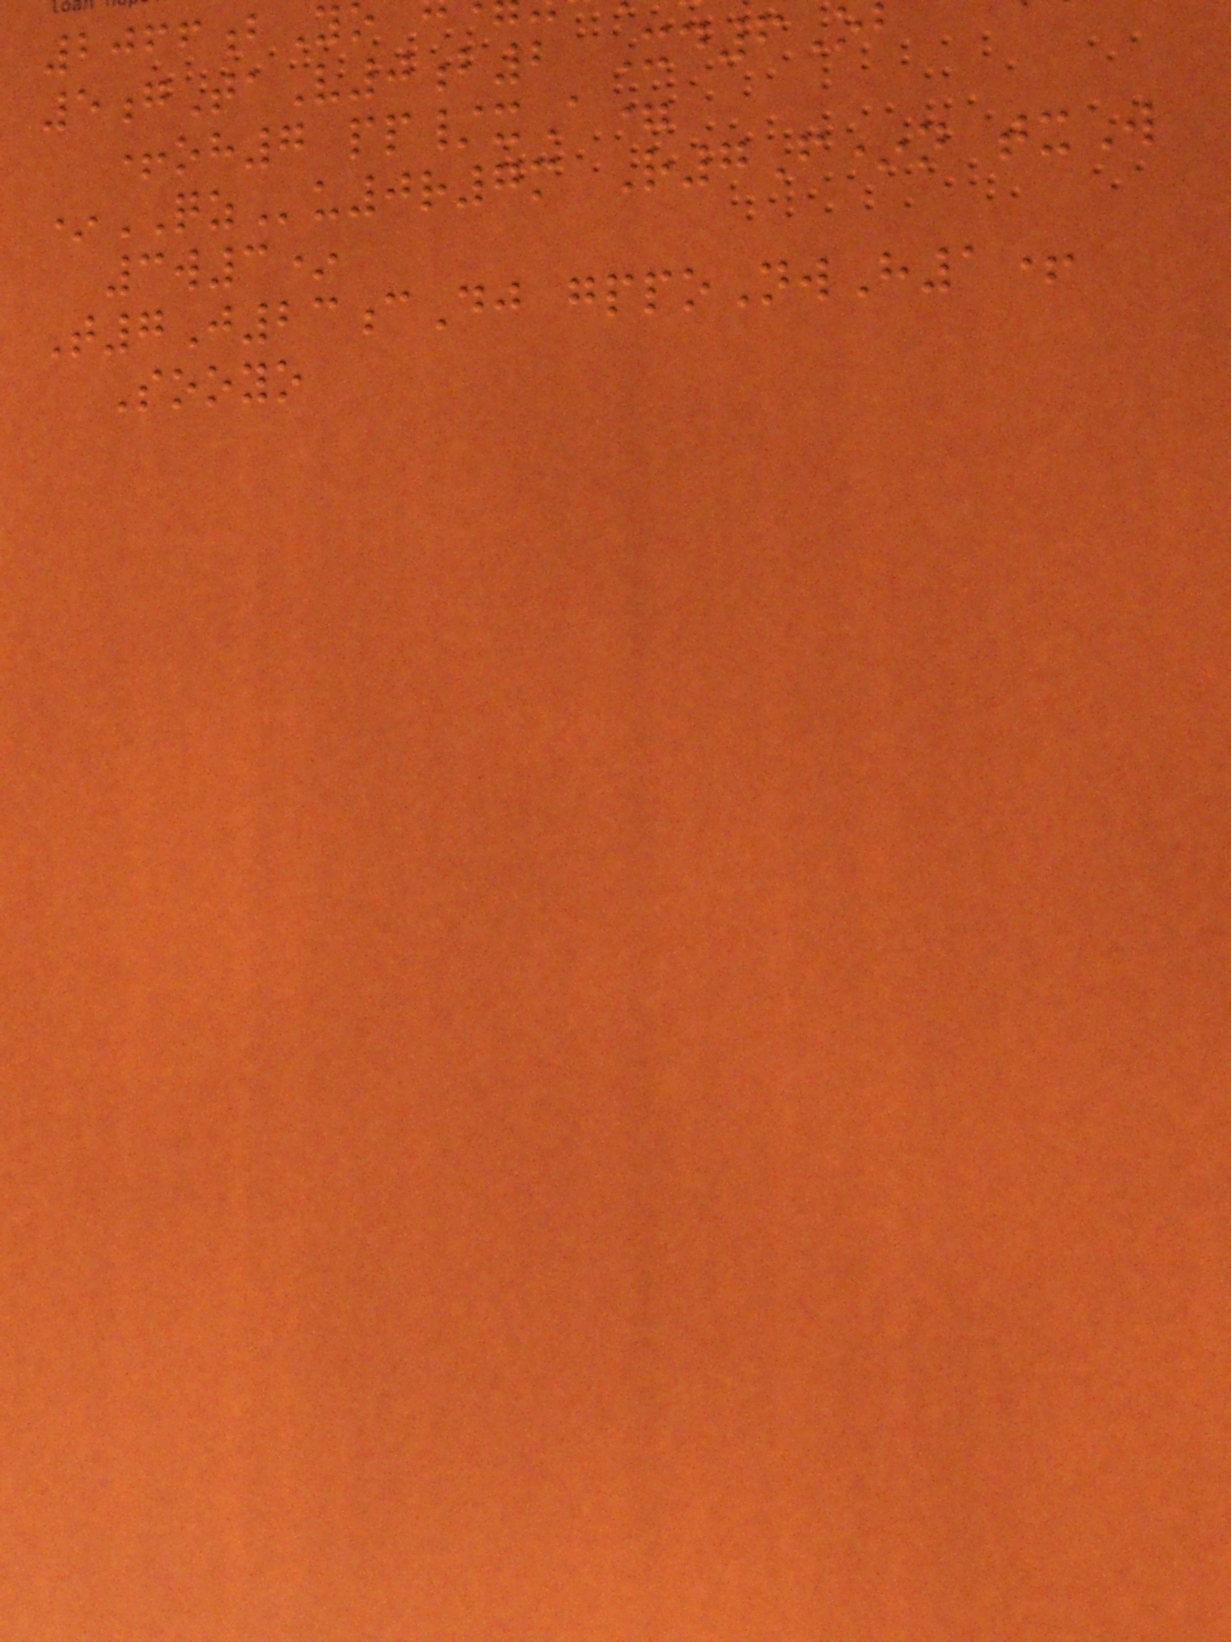2066bY
5gTaV0b2 Xd6O
+oh7 pp/xA=
*QZu0r7m R7F*n txW
3w3*
T7J23cDj gppoNwH1+
Sooyo
